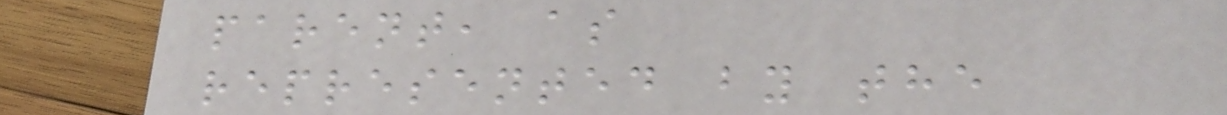parent, as
represented by the
